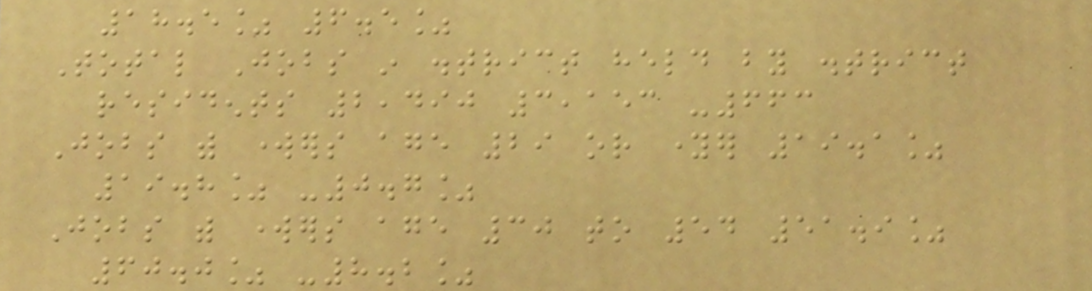18.5% 6.5%
Total Jobs in district held by district
residents 2,490 3,153 -663
Jobs with workers age 29 or younger 19.1%
19.8% -0.7%
Jobs with workers age 30 to 54 51.9%
60.0% -8.2%
